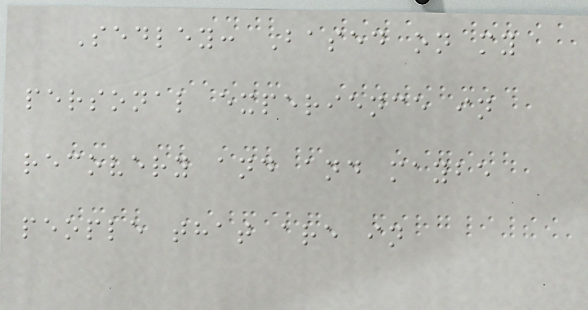Sedley: Based on my
personal experience in
recovery and and maybe
people that are in
